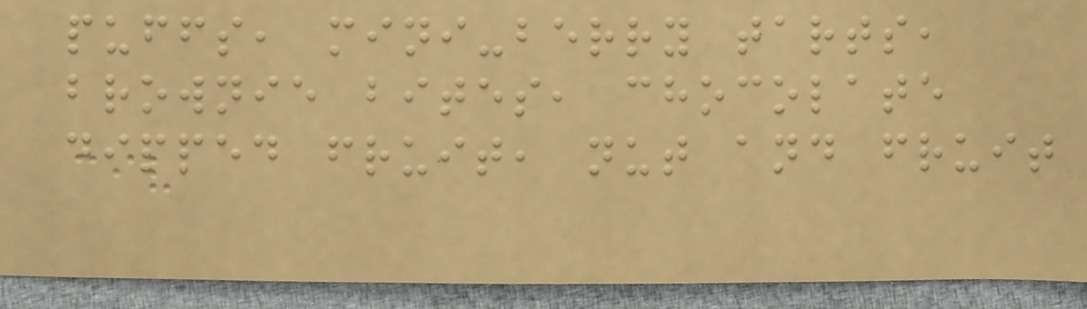puffs, mini-berry tarts,
brownie bites, chocolate
dipped fruit, nut and fruit
